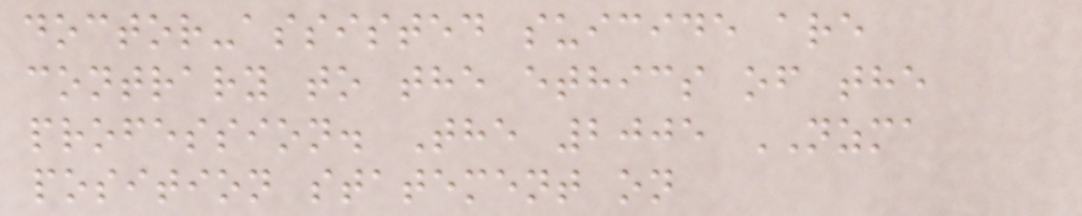doctor-assisted suicide are
contrary to the ethics of the
profession. The 2005 NZMA
position statement on
